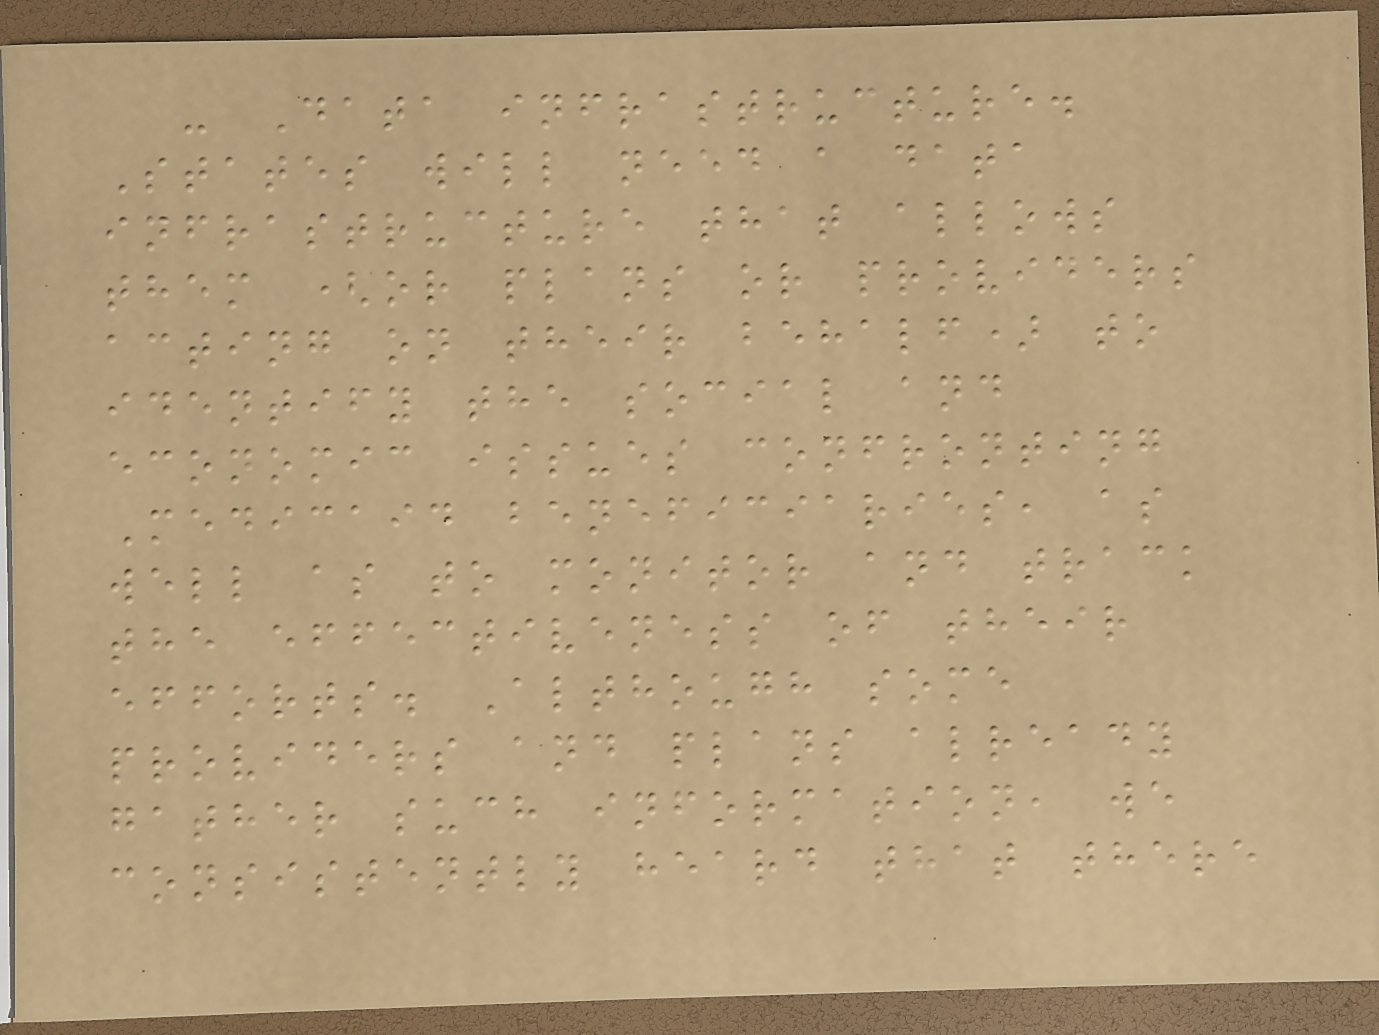- Data infrastructure.
States will need a data
infrastructure that allows
them (or plans or providers
acting on their behalf) to
identify the social and
economic issues confronting
Medicaid beneficiaries, as
well as to monitor and track
the effectiveness of their
efforts. Although some
providers and plans already
gather such information, we
consistently heard that there
